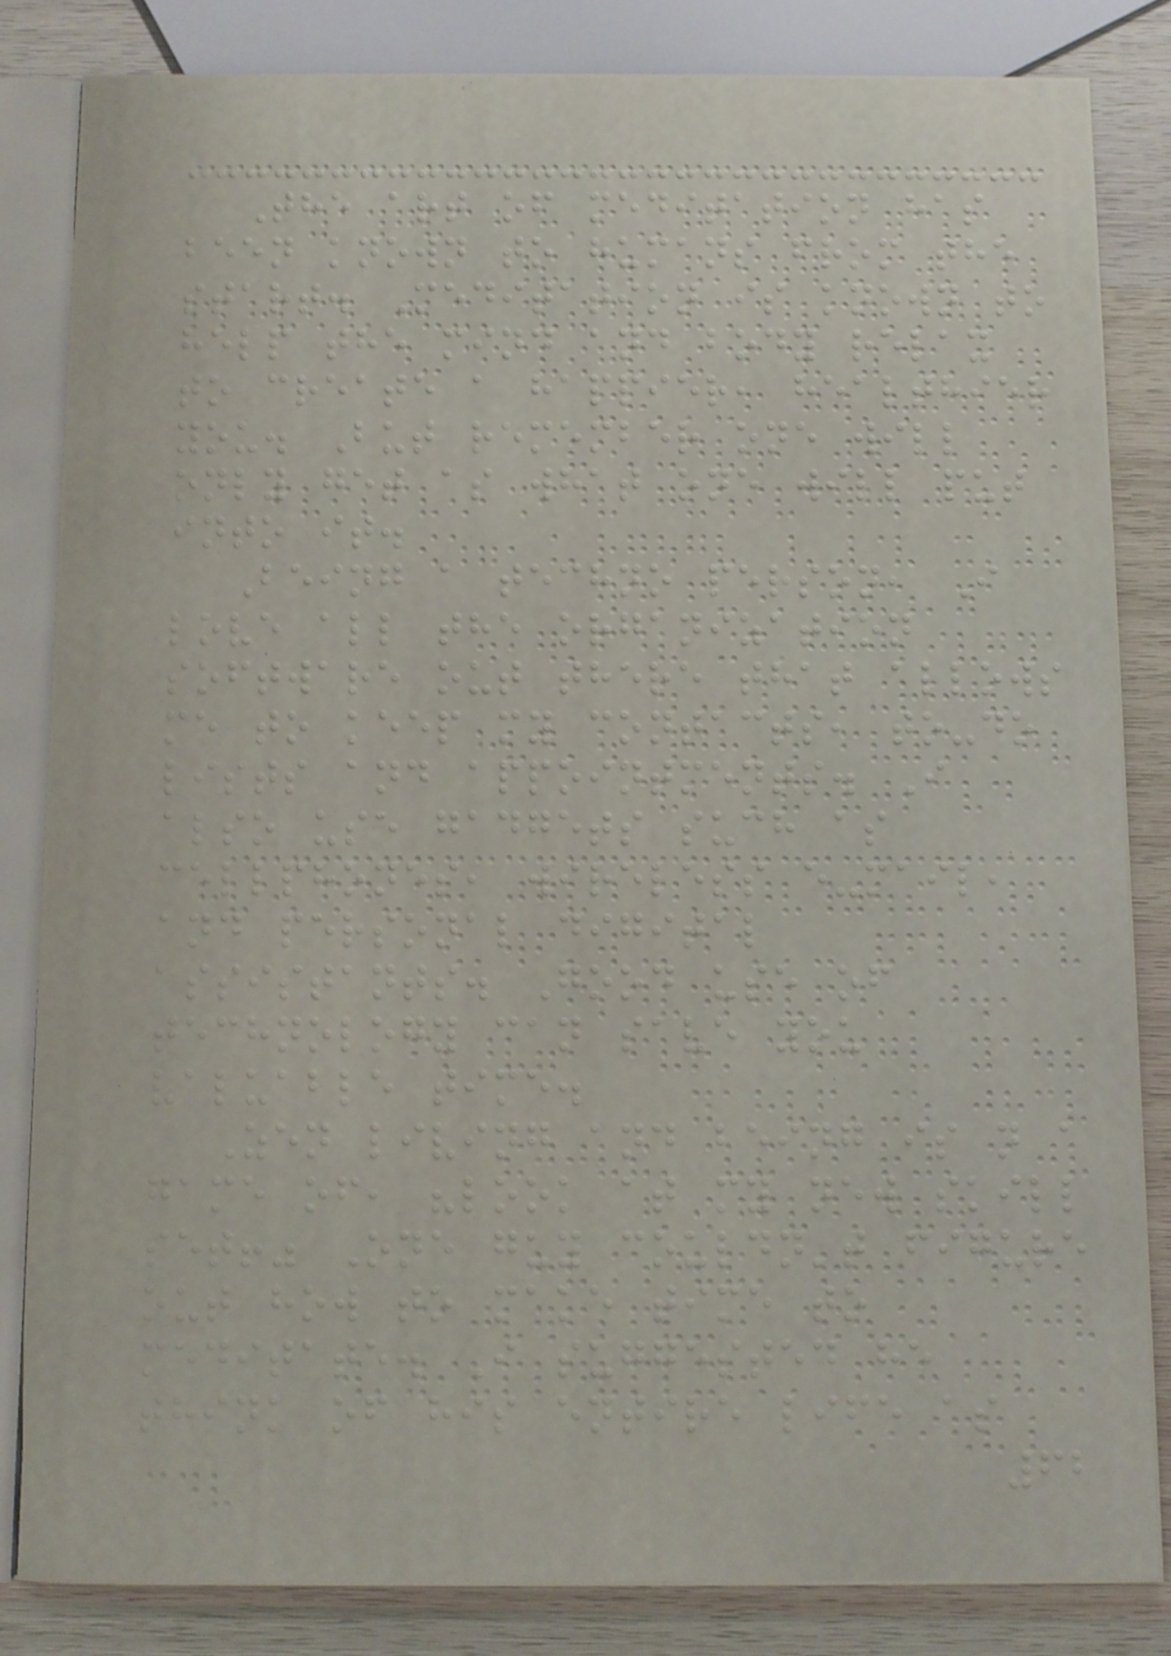The art of meditation has
been known to humans from the
start. Meditation is known to
help the mind and body relax
to create a happier, healthier
you. But remember one will
only get as what one will put
into it.
Being a techno person, I
love all the organization
software out there that allows
me to keep my contacts, to-do
lists and appointments. I
also use gadgets such as
cellphones, wireless e-mail,
and personal digital
assistants. Good use of
technology can save you
valuable time.
Zen living and being is n a
game of, "look at my new skill
set!" One guy couldn't figure
out how to make time to
meditate. I suggested he
think of his entire life as
62
